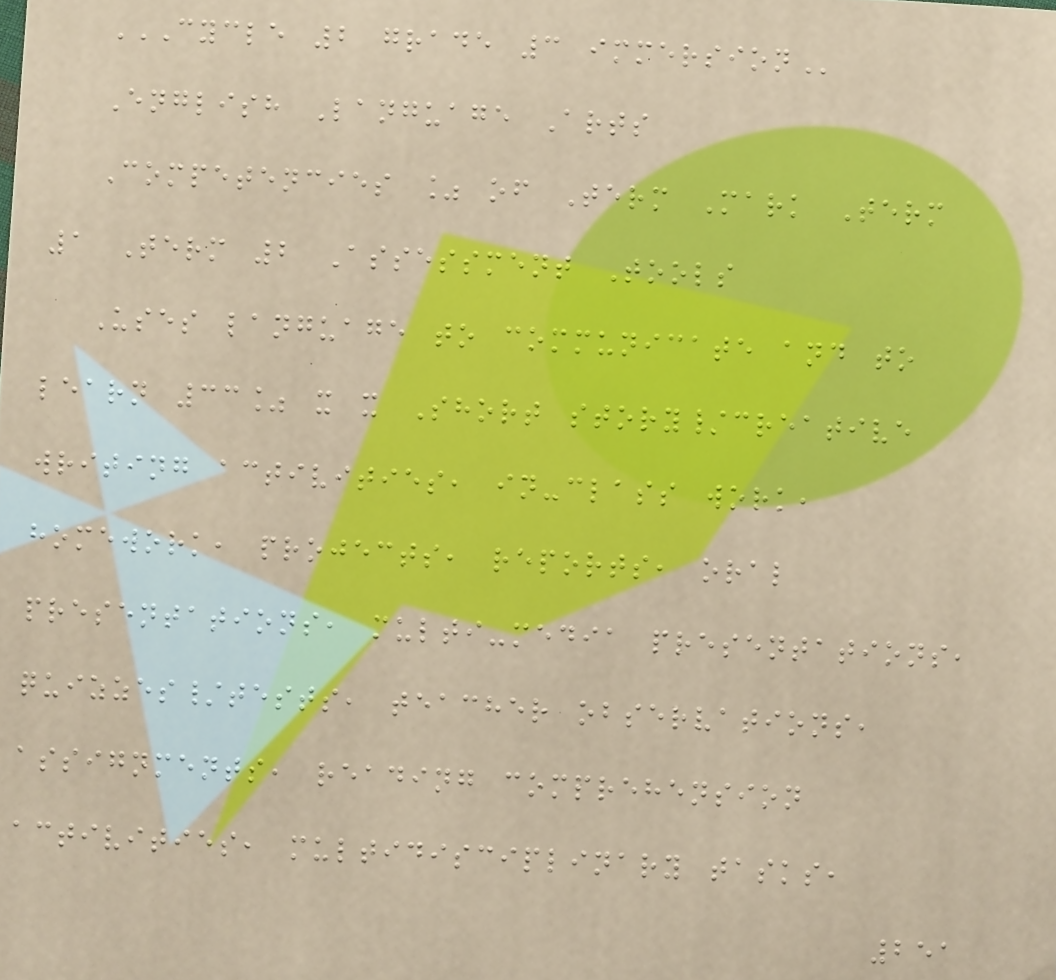CYCLE 2 GRADE 3 IMMERSION
English Language Arts
Competencies % of Term Mark Term
1 Term 2 Assessment Tools
Uses language to communicate and to
learn 33% x x Short story/creative
writing activities, in-class work,
homework, projects, reports, oral
presentations, multi-media presentations,
quizzes/tests, teacher observations,
assignments, reading comprehension
activities, multidisciplinary tasks,
251
